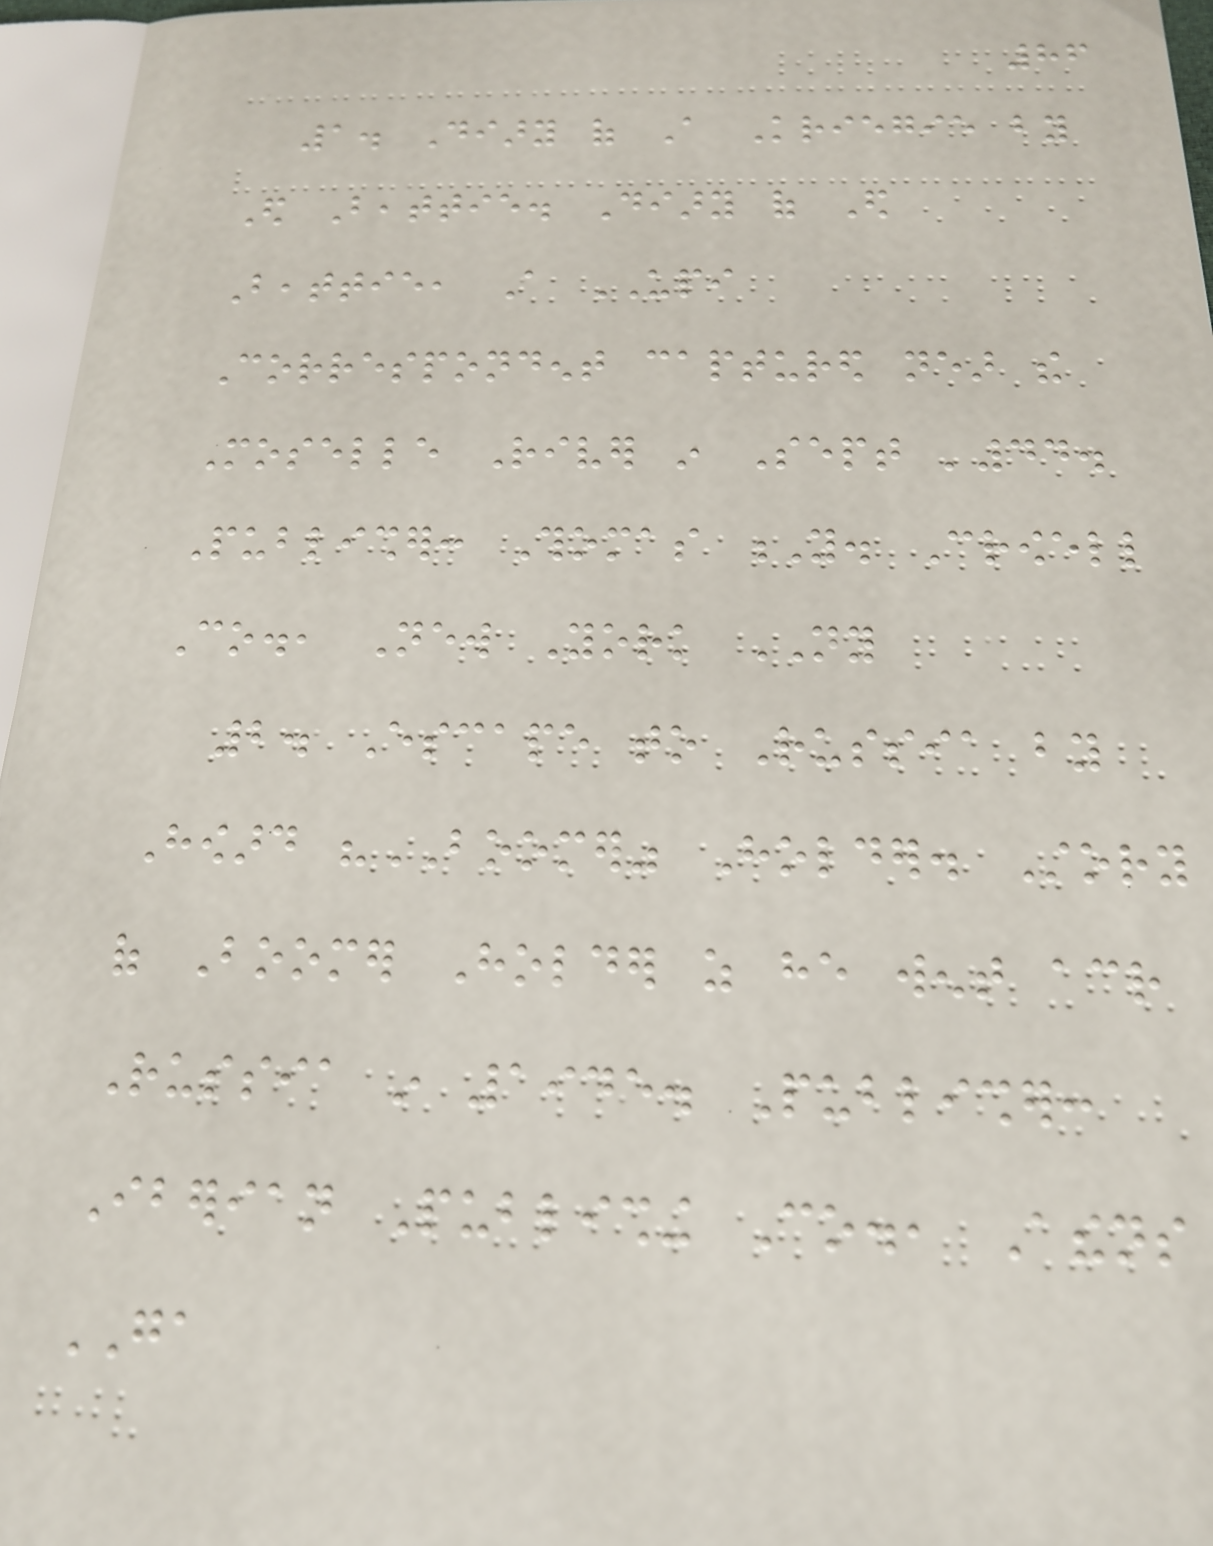86
1. Diary of A Kriegie by
Ed Beattie. Diary of Ed
Beattie, A UPI
Correspondent captured near the
Moselle River in Sept '44.
Publisher: Thomas Y. Crowell
Co., New York NY
2. Escape to Russia by
Howard "BOOMER" Holder. Story
of Boomer Holder as he went across
Russia in 1945. Publisher:
Iberian Publishing Co., Athens
GA
